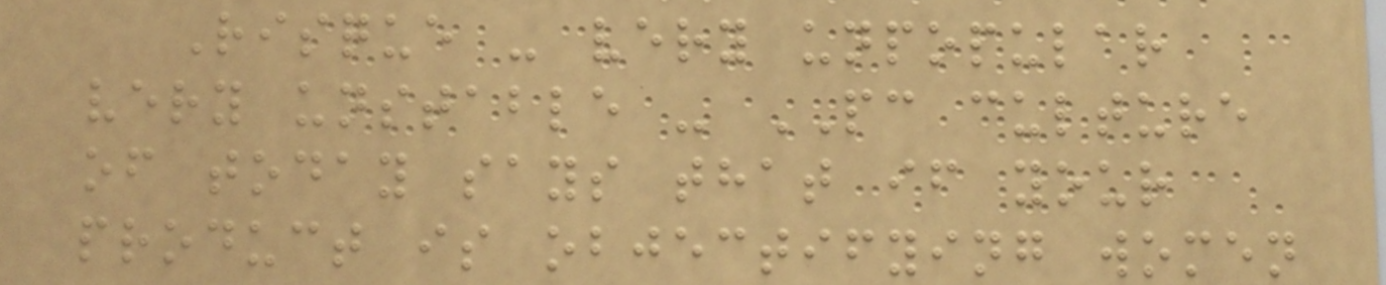Risque - very unpopular
very unstable - PC culture
of today says that if your
product is objectifying women
